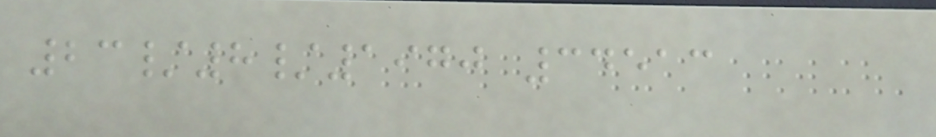23/8/1970 34513
